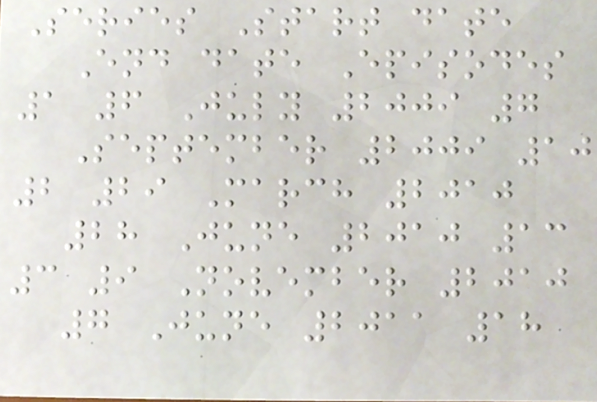Series Start date
End date Episodes
1 6 July 2009 7
September 2009 10
2 29 March 2010
28 June 2010 13
3 9 November 2010
7 June 2011 18
